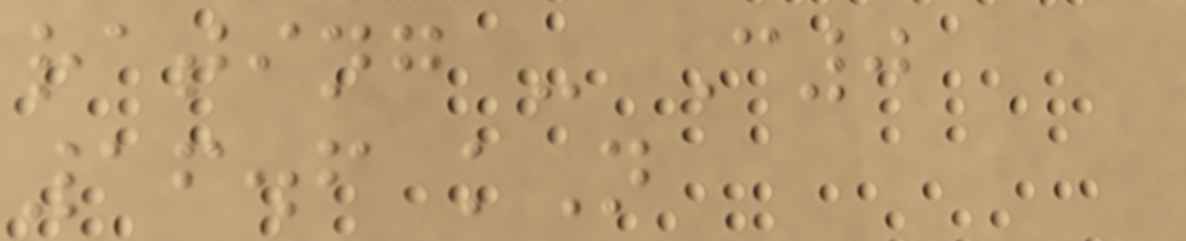rating - C0
16.6 kN
